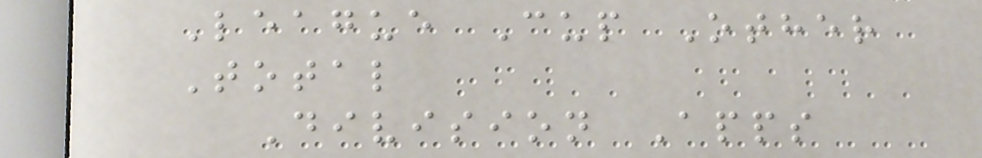League Cup Other
Total
Division Apps
